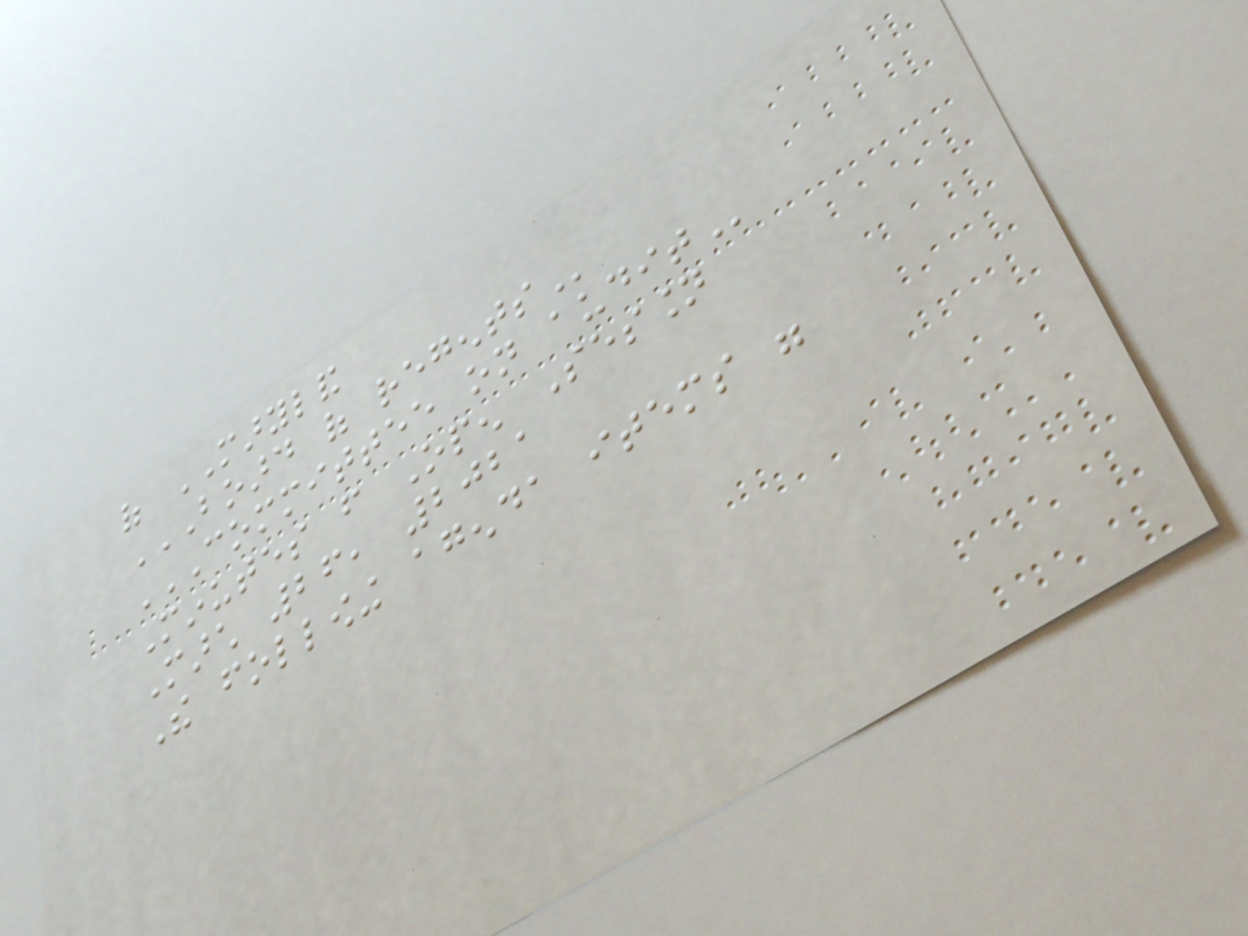of MARYLAND
BOARD OF REGENTS
COMMITTEE ON AUDIT
Minutes from Open Session
March 26, 2021
The following agenda items were
